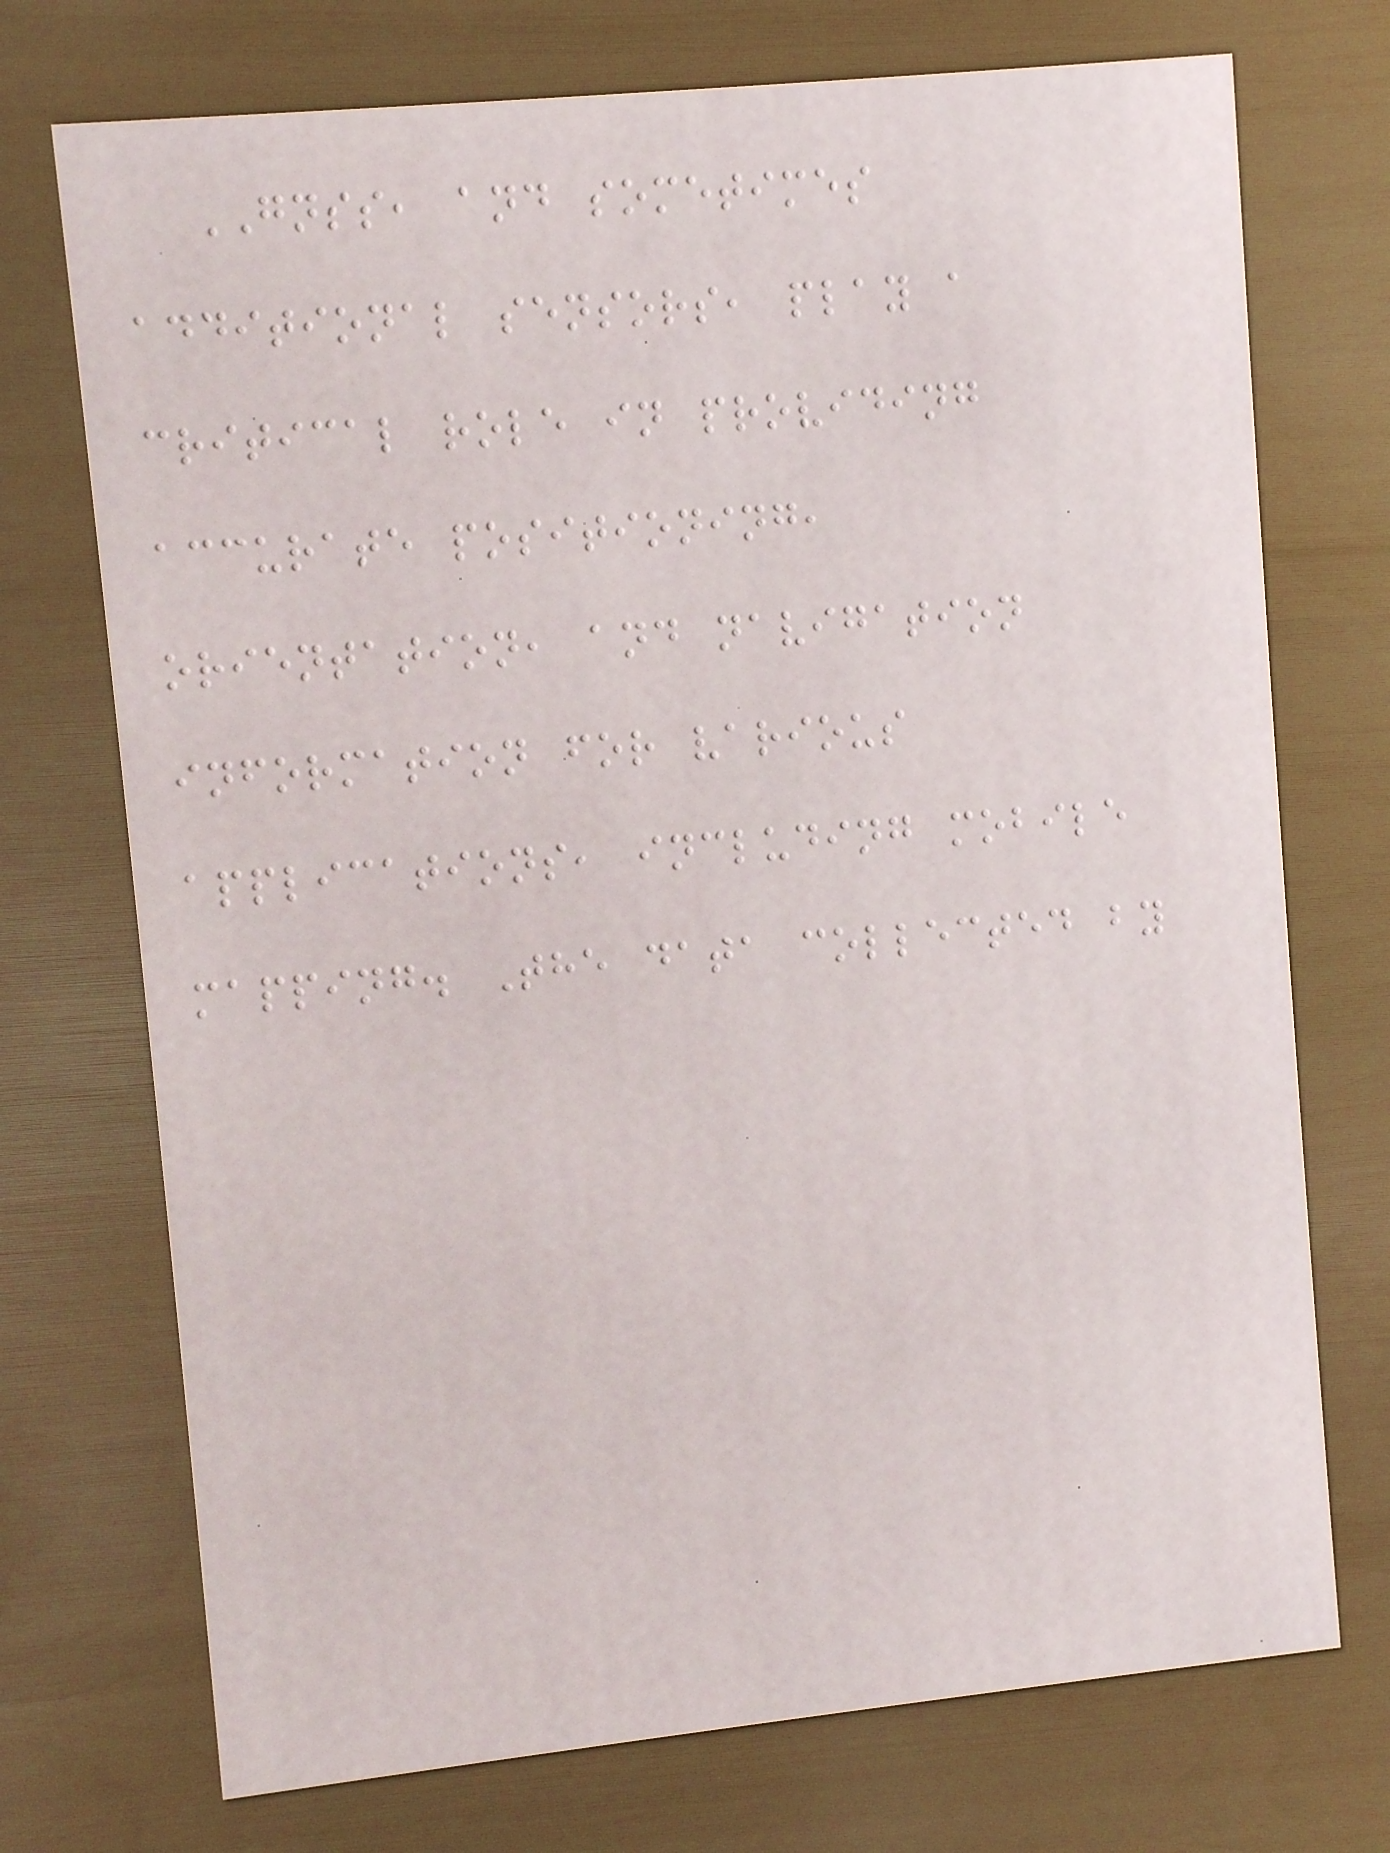GNSS, and sometimes
additional sensors, play a
critical role in providing
accurate positioning,
orientation, and navigation
information for various
applications, including mobile
mapping. The data collected by
